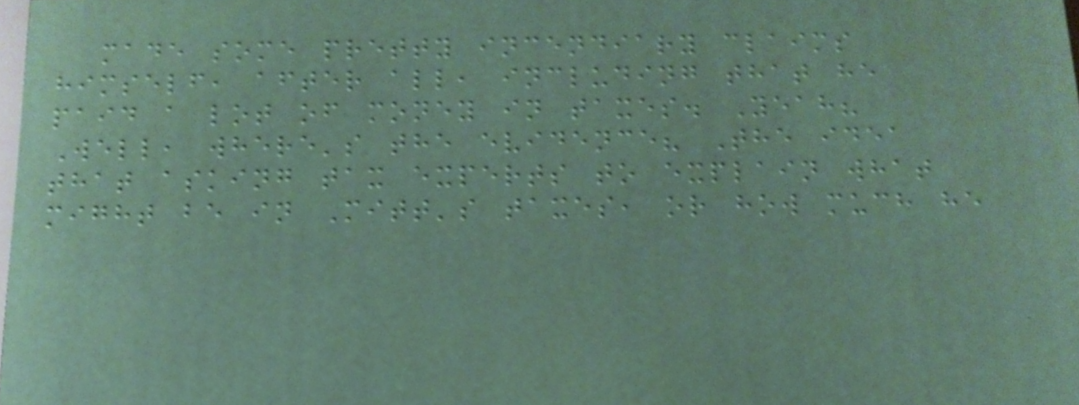made some pretty incendiary claims
himself, after all, including that he
paid a lot of money in taxes. Yeah?
Well, where's the evidence? The idea
that asking tax experts to explain what
might be in Mitt's taxes, or how much he
